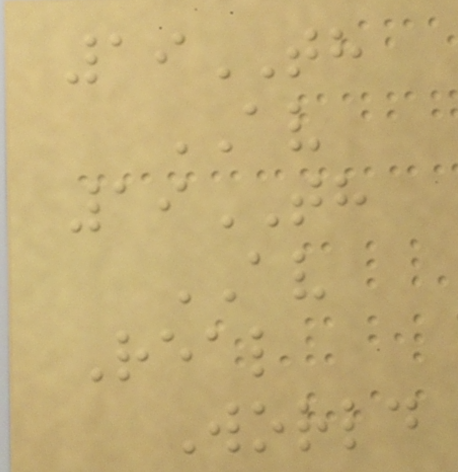19TH
AV
19TH
AV
Real
World
